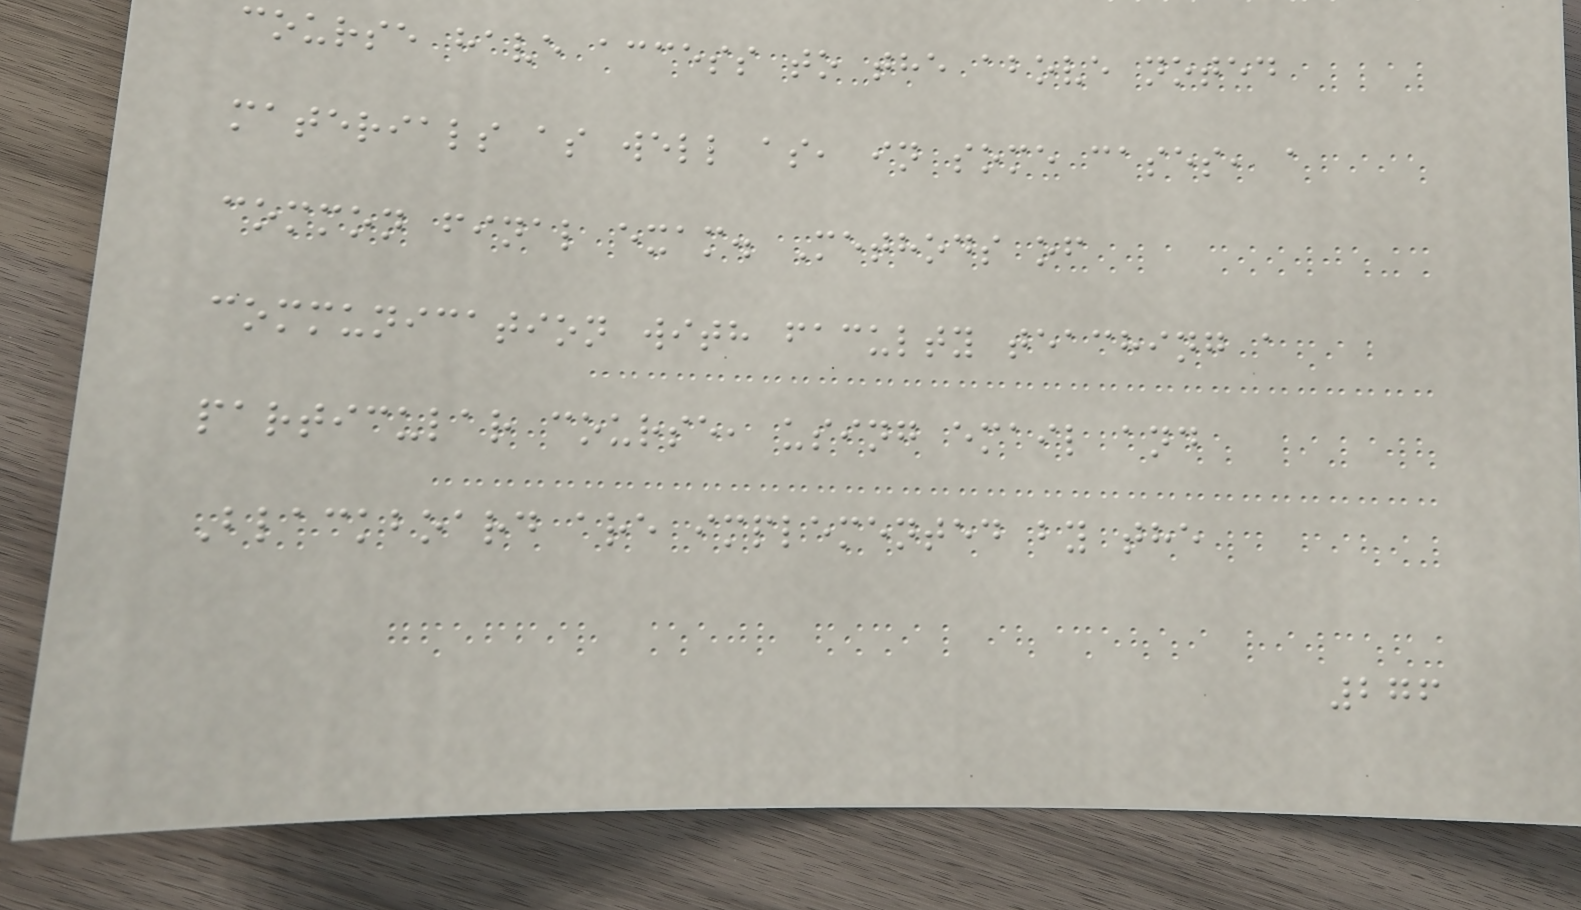course have access to the above noted
materials as well as, in some cases, a
common final exam. Methods of
communication with faculty teaching a
particular course, using email and
Blackboard are implemented by the
276
